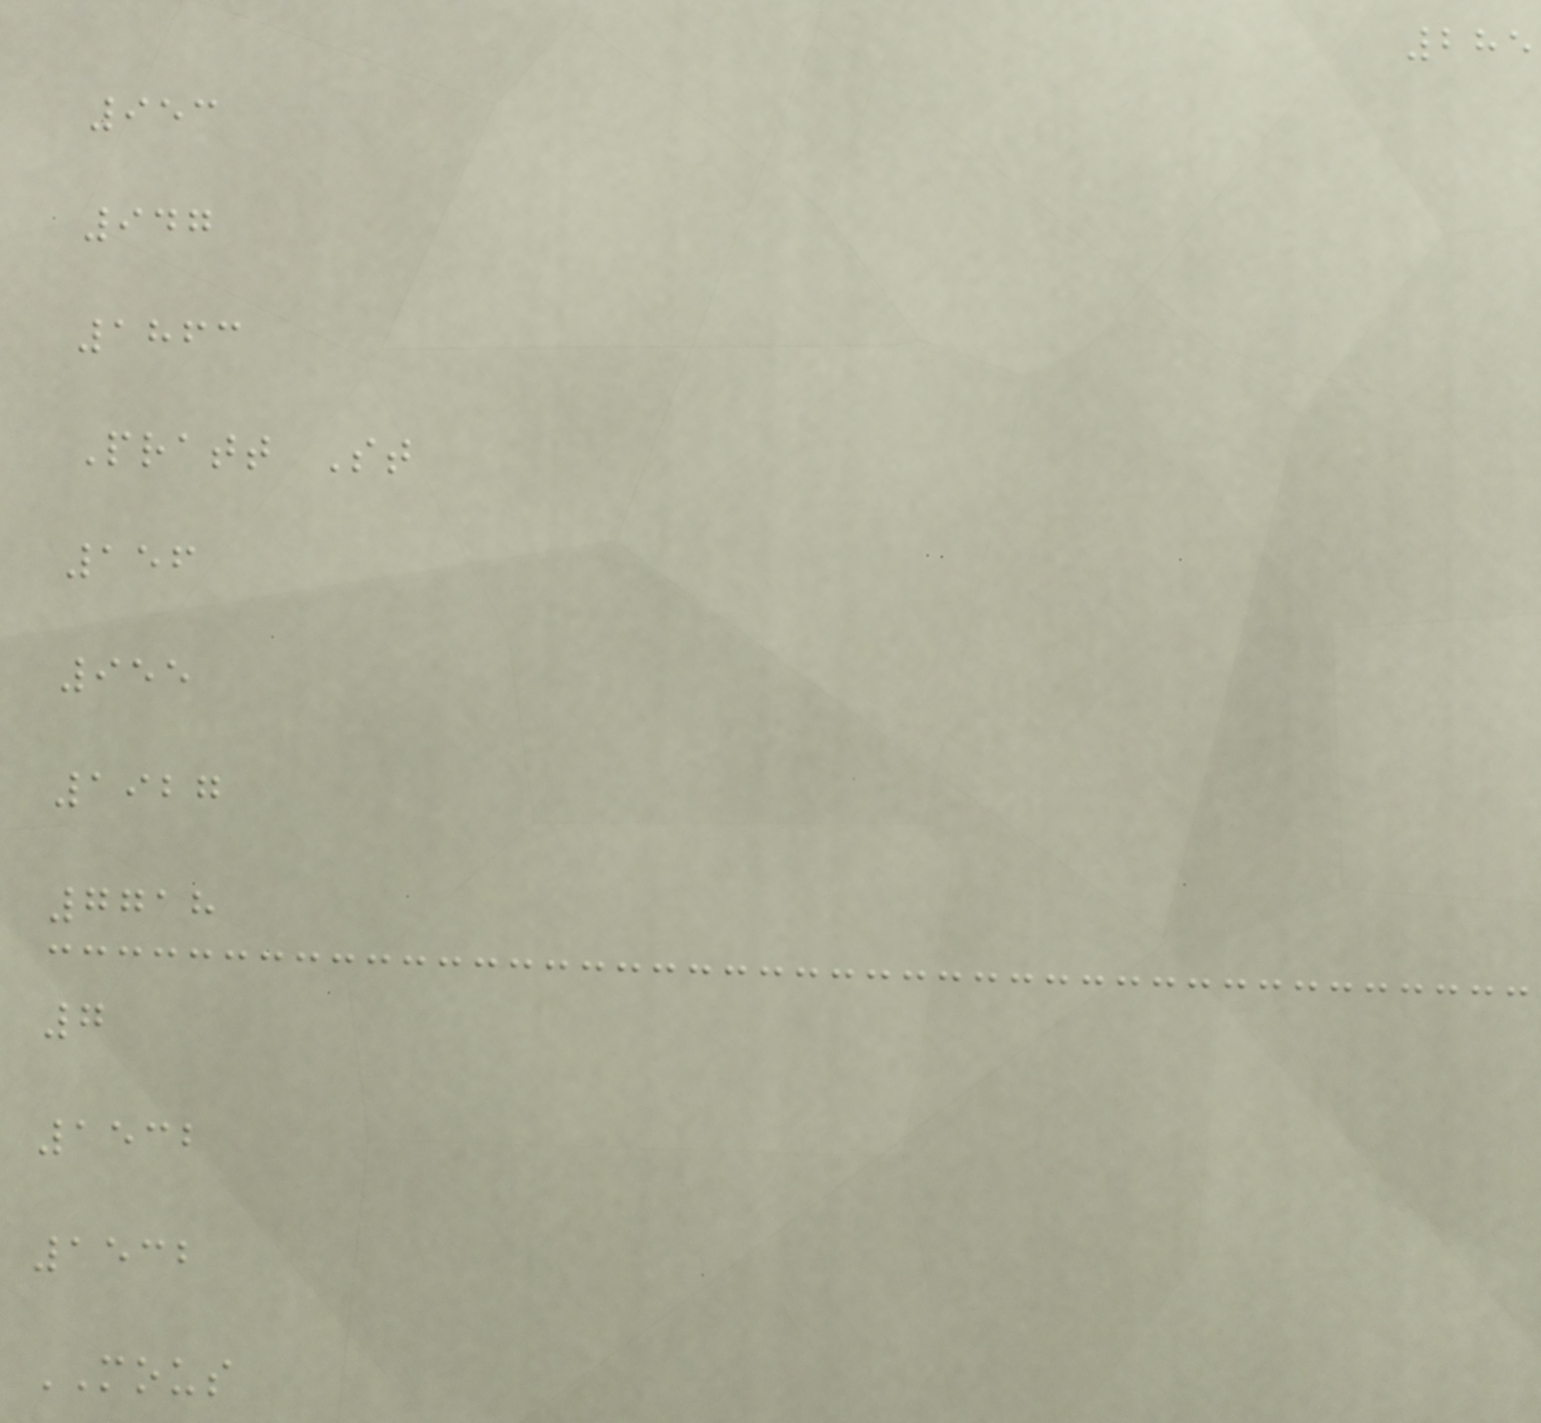285
953
947
1863
Pratt St
156
955
1927
7718
7
1532
1532
MOUS
